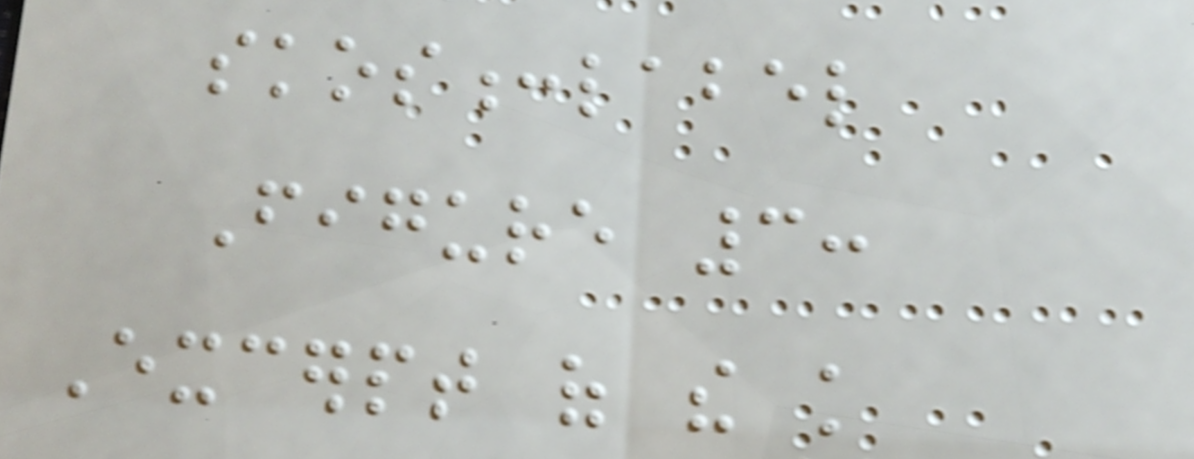skos:label
Figure 3:
Excerpt of the knowledge
